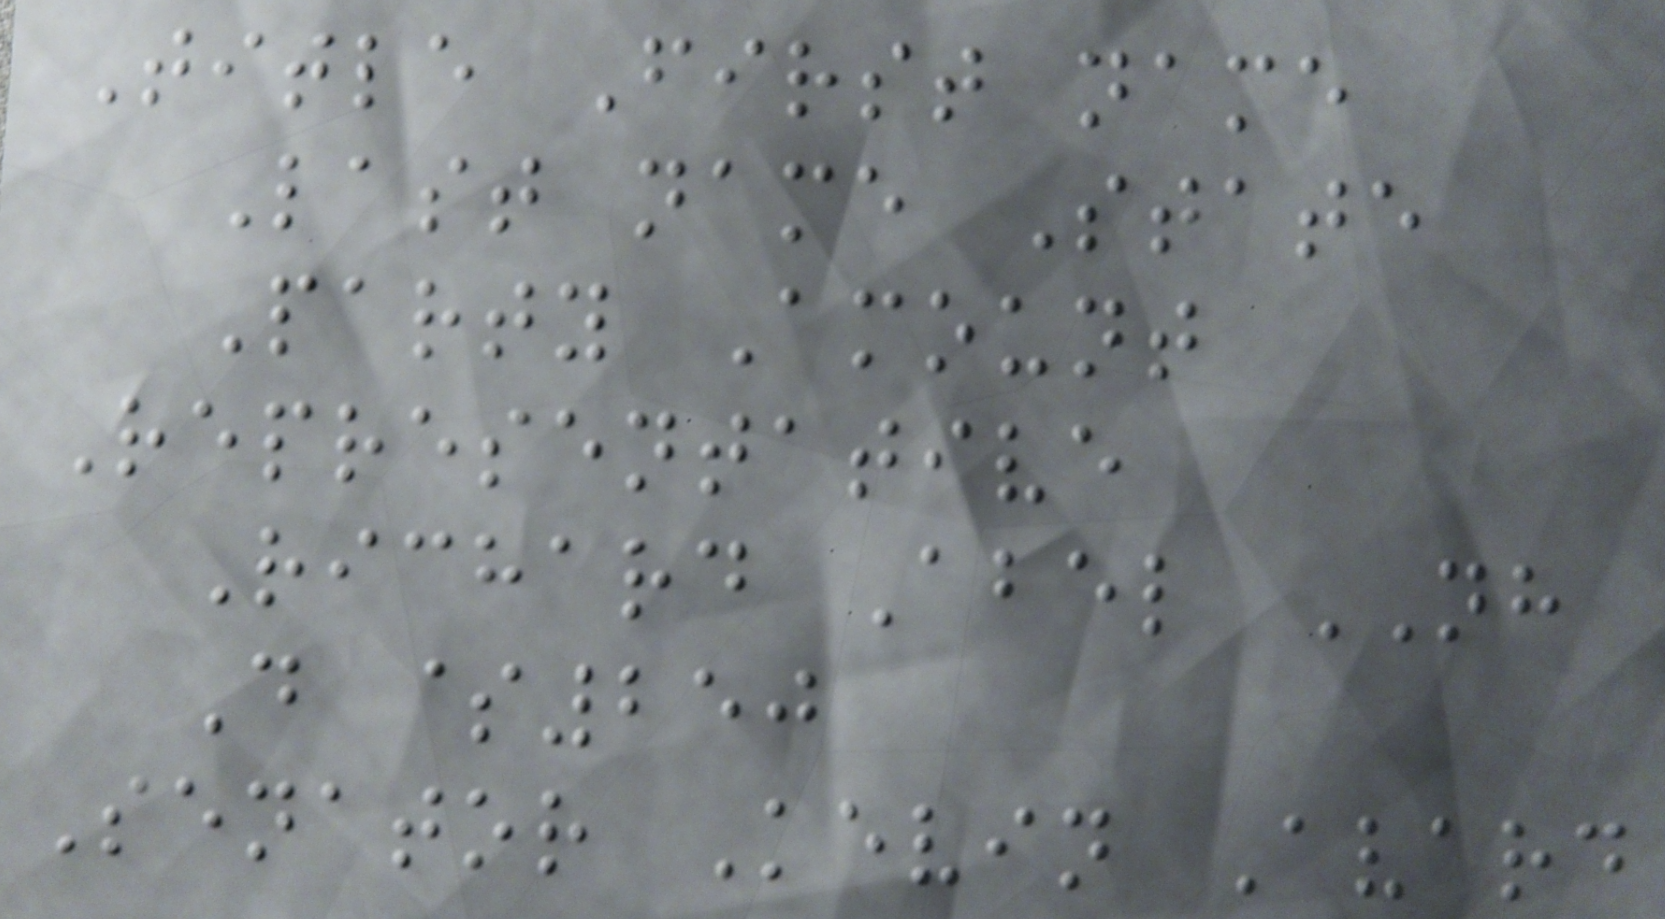Title First name
Last name State
Party Amount
Representative
Richard Abel NH
D $250
Senator Kevin Avard
